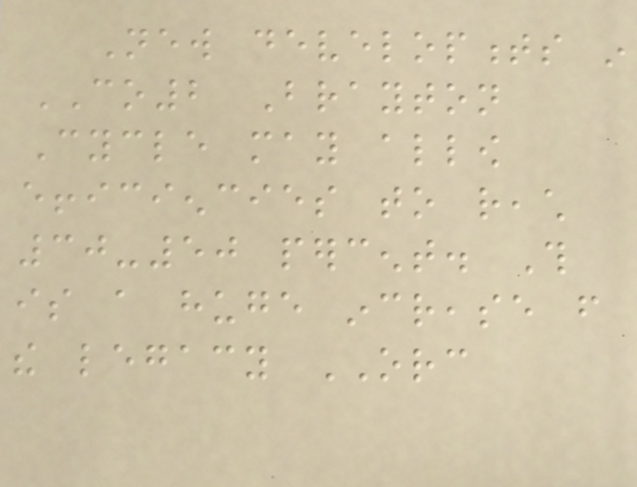New developments in
CO2 Brayton
Cycle may allow
efficiencies to reach
30-50 percent. This
is a huge increase from
the legacy ORC
